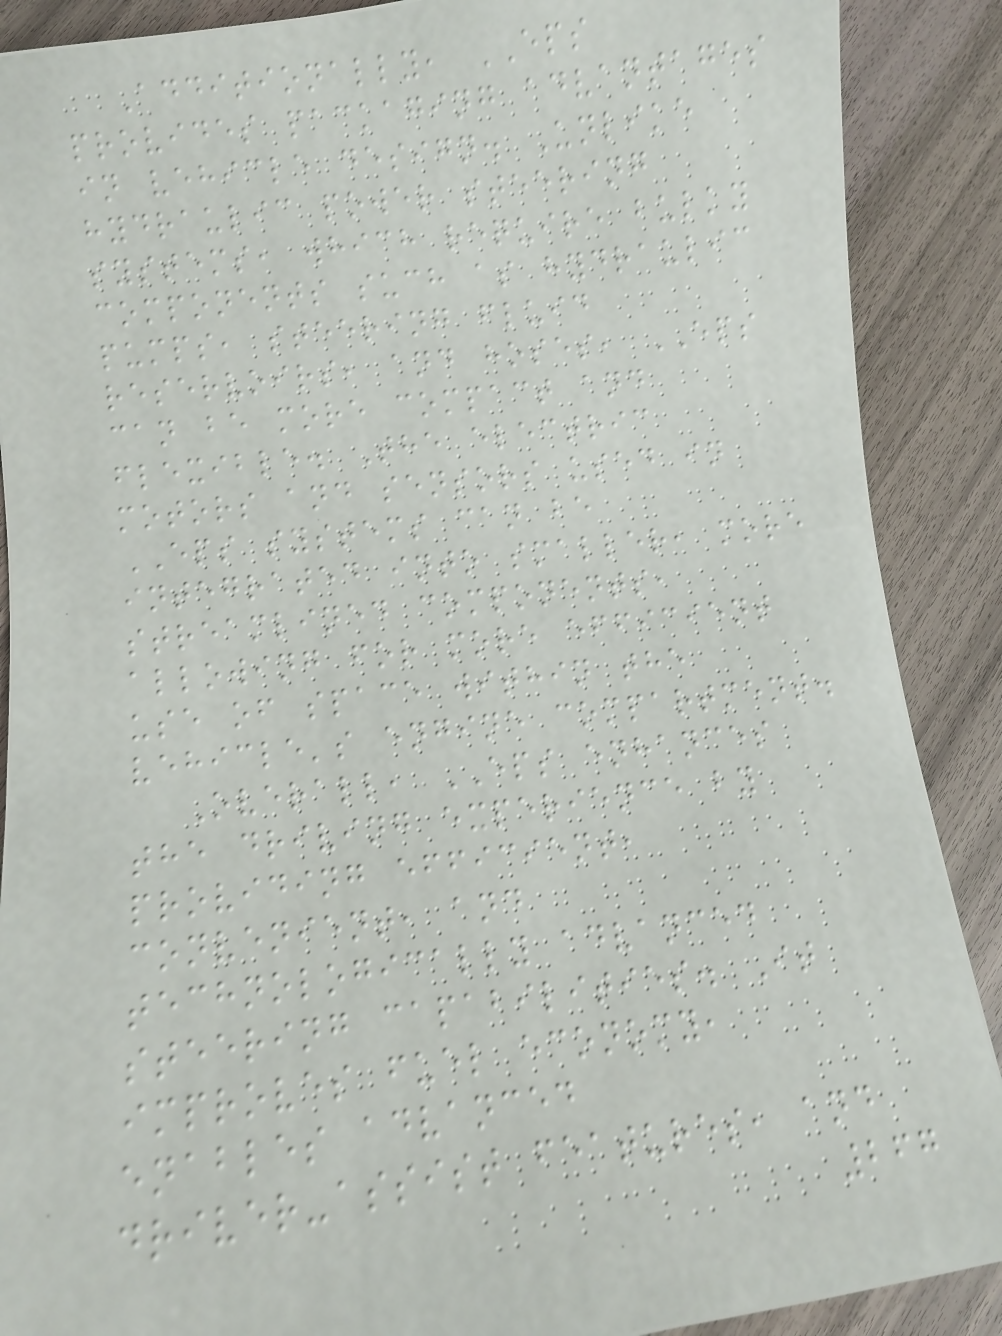Additionally, EPS
provides packaging advantages
in vehicle design. Unlike
hydraulic power steering
systems, which require bulky
components such as hydraulic
pumps, steering fluid
reservoirs, and hoses, EPS
can be more compact and
flexible. The electric
motors and sensors used in
EPS systems can be
integrated into smaller, more
streamlined components,
allowing for more efficient
use of space within the
vehicle's engine compartment.
Overall, EPS enhances
the driving experience by
providing efficient,
convenient, and
technologically advanced
steering capabilities. It
improves fuel economy,
enables advanced
driver-assist features, and
267
